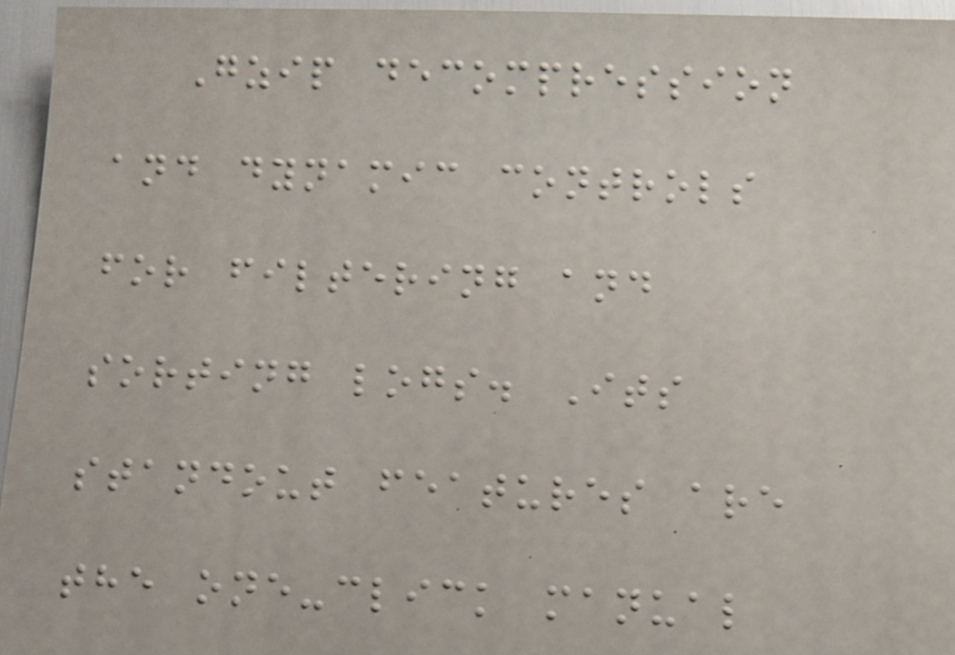Gzip decompression
and dynamic controls
for filtering and
sorting logs. Its
standout features are
the one-click manual
